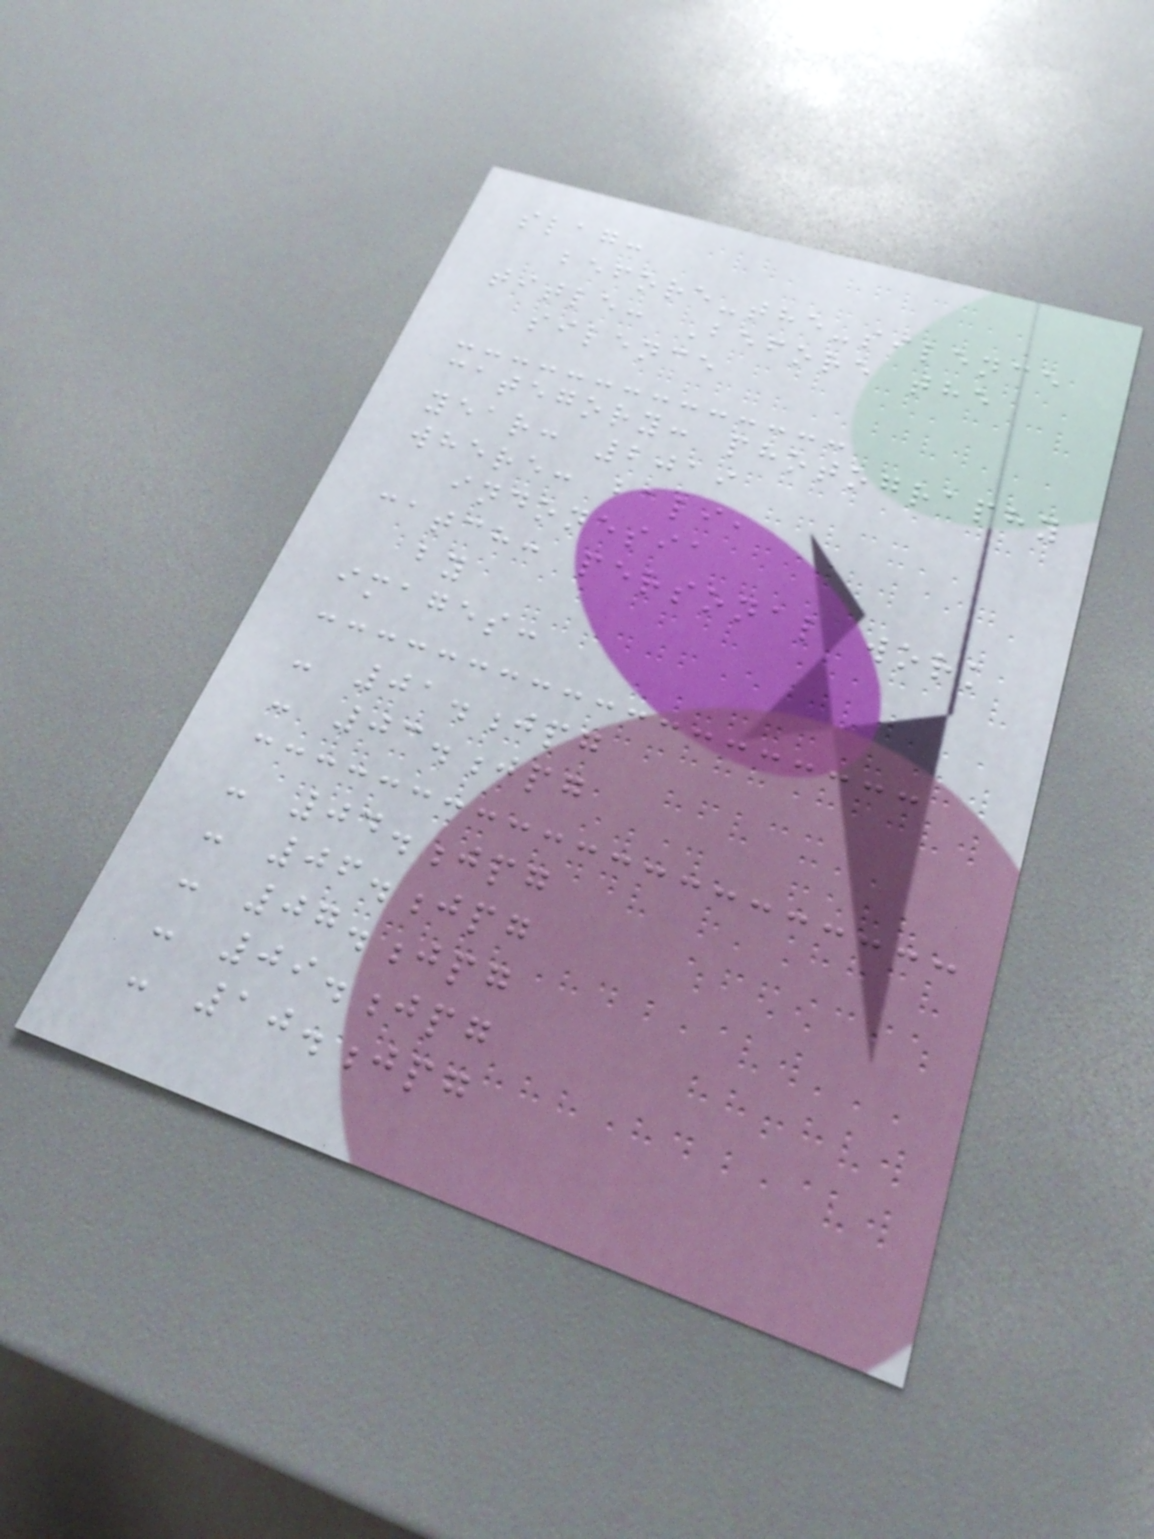slag:
before-the-silence
title: Before the
silence
category: photography
year: 2019
where: bali,
indonesia
catch: personal work
by
images:
- 01.jpg
- 03.jpg
- 04.jpg
- 06.jpg
- 07.jpg
- 09.jpg
- 10.jpg
